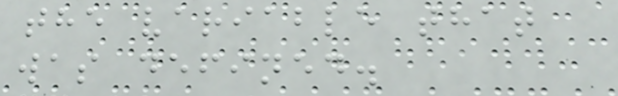the variable that
was defined.
